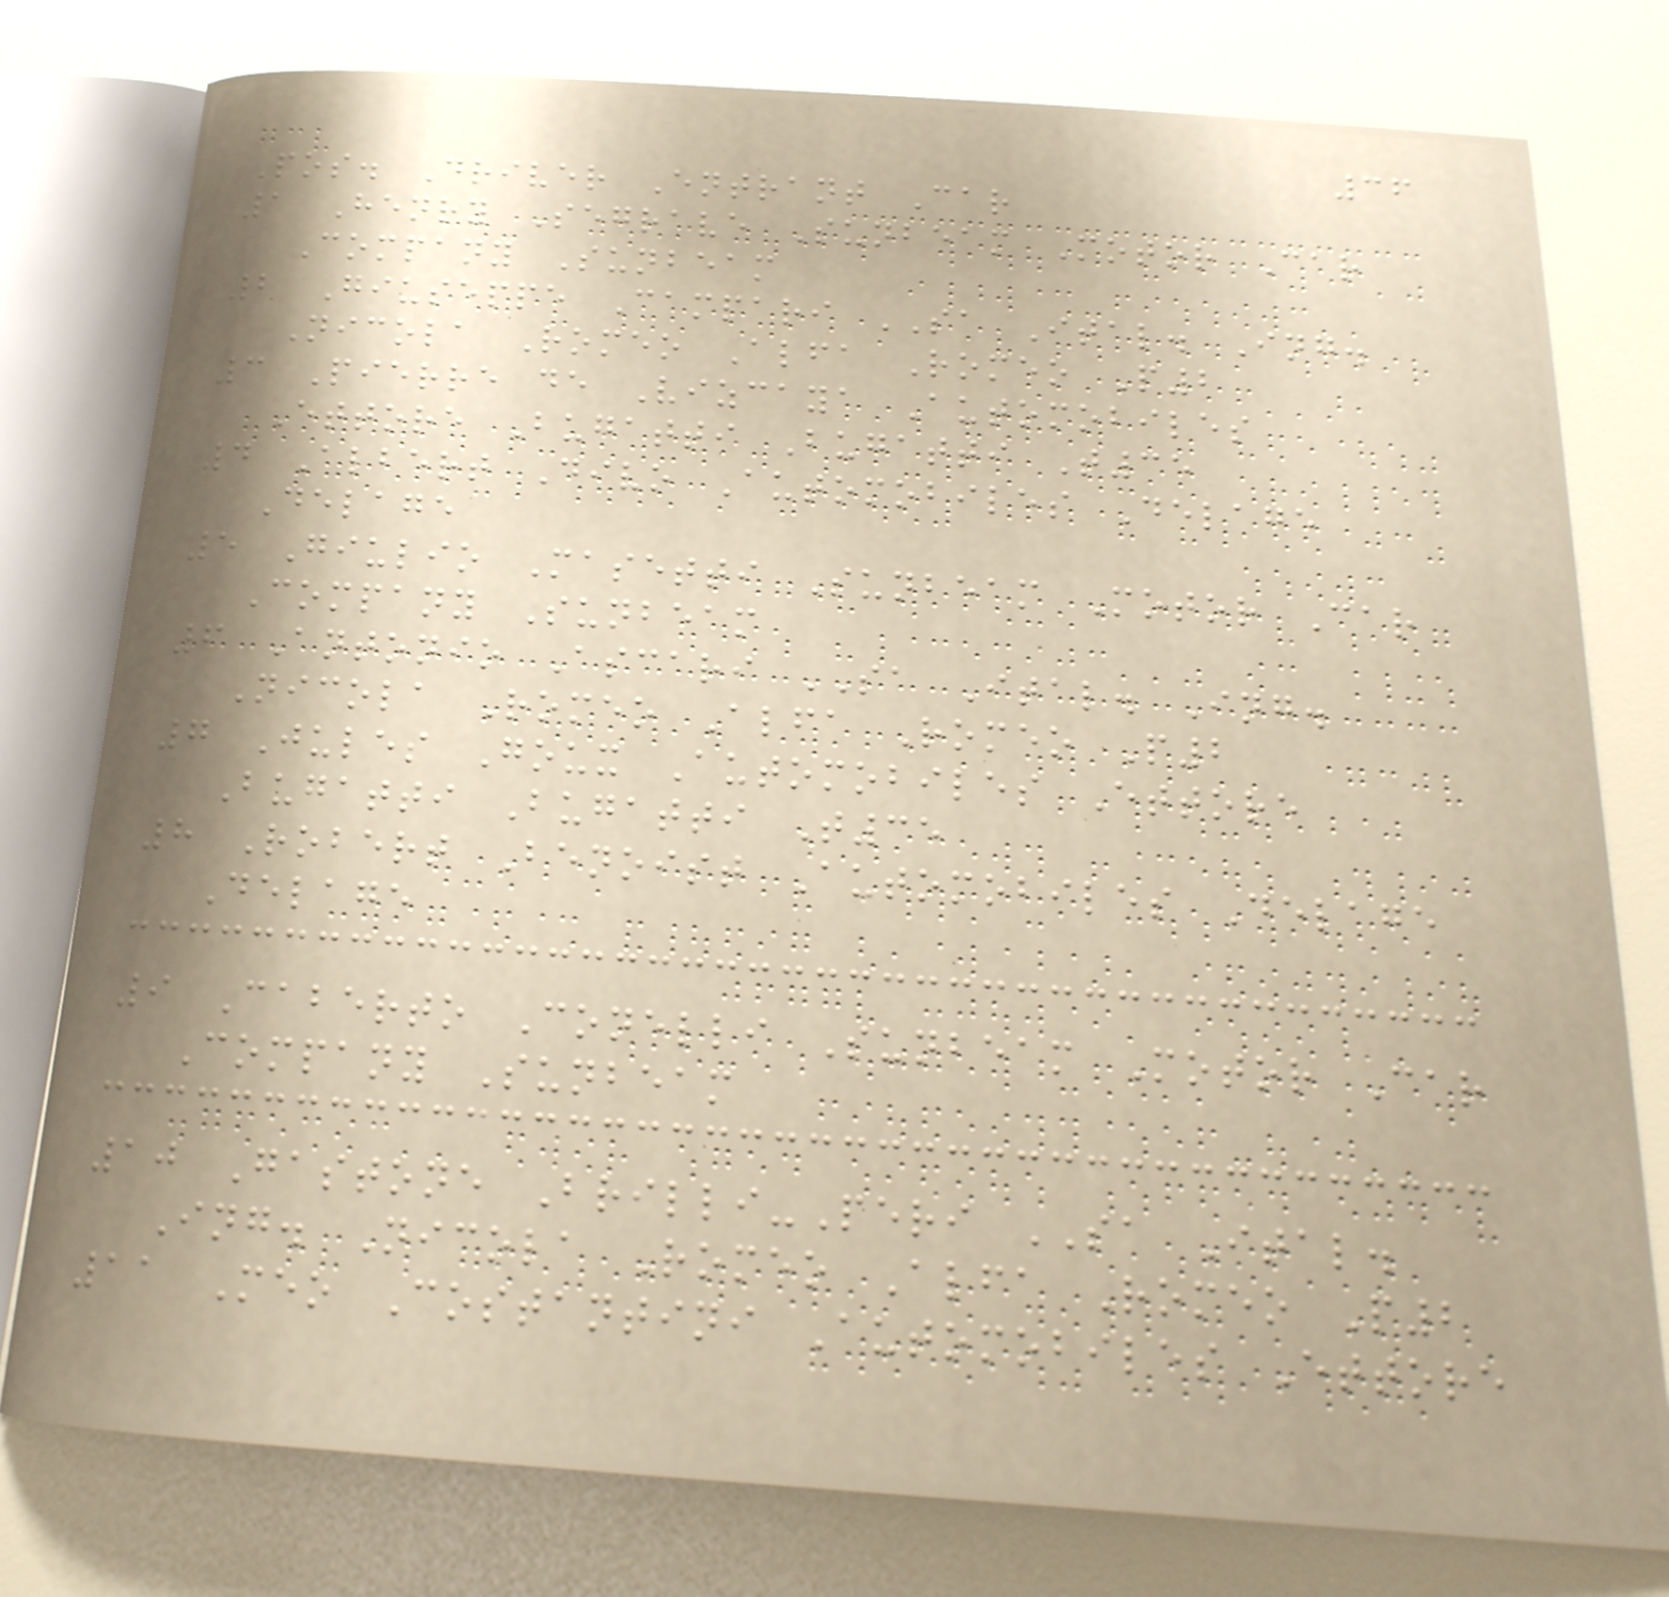36
Pos. Driver Entrant Car
1 Henry Segrave Sunbeam Motor Car
Company Sunbeam
2 Giuseppe Campari SA Ital. Ing.
Nicola Romeo Alfa Romeo P2
3 Pierre de Vizcaya Automobiles
Ettore Bugatti Bugatti T35
4 Albert Divo Automobiles Delage
Delage
5 Giulio Masetti Sunbeam Motor Car
Company Sunbeam
6 Antonio Ascari SA Ital. Ing.
Nicola Romeo Alfa Romeo P2
7 Jules Goux Automobiles Ettore
Bugatti Bugatti T35
8 Robert Benoist Automobiles Delage
Delage
9 Caberto Conelli Sunbeam Motor Car
Company Sunbeam
10 Gastone Brilli-Peri SA Ital.
Ing. Nicola Romeo Alfa Romeo P2
11 Meo Costantini Automobiles Ettore
